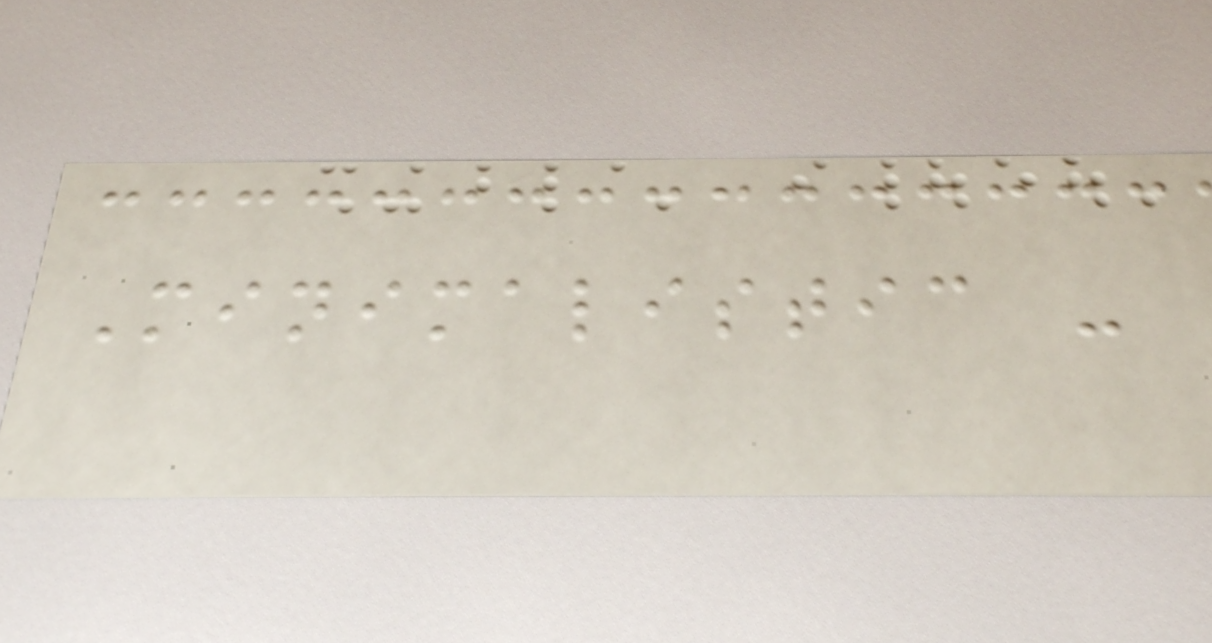Minimalistic -
